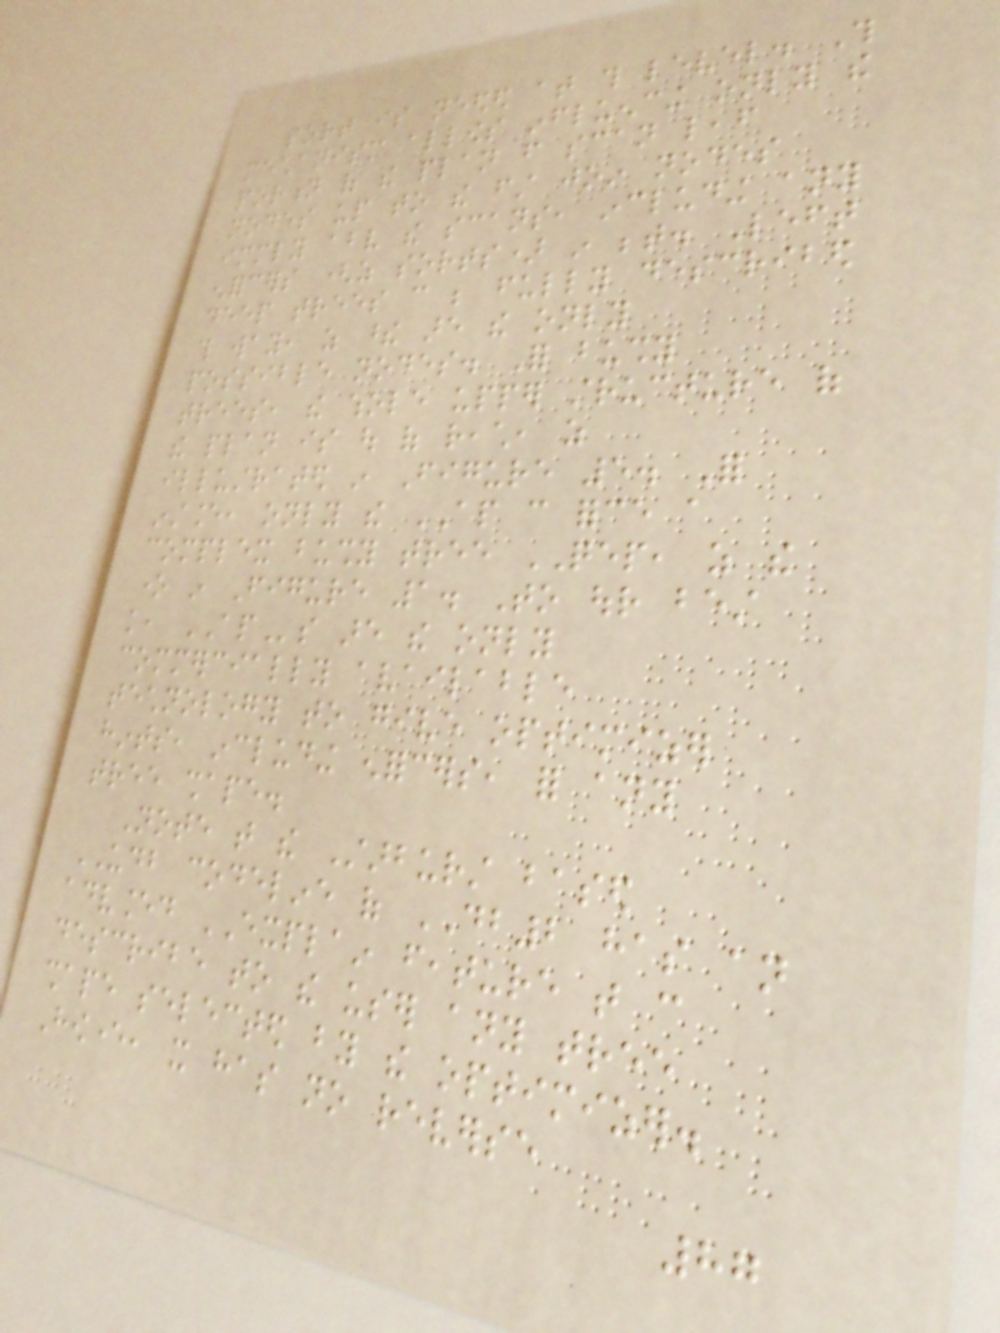sort is needed at this level. This
mechanism allows influencing only the
portion of the plan from scan leaf
nodes up to the first join nodes
immediately above the scans, including any
enforcers (as sorts) in between. Left
deep trees can be fully described
this way, as these are the only
possible nodes. For bushy
trees, the whole upper structure of
the plan is out of reach, as
illustrated in Figure 5. For
instance, only the AP can force a
complex bushy tree QEP, as the
one in Figure 1. To our best
knowledge, APs are the only
commercially available
technology to give optimizer
hints, including enforcers, for any
tree shape.
Note that the Starburst based
UDB codeline of DB2 has an
advanced EXPLAIN feature that can
describe to the user any tree
shape selected by the optimizer.
However, it has no reverse
87
